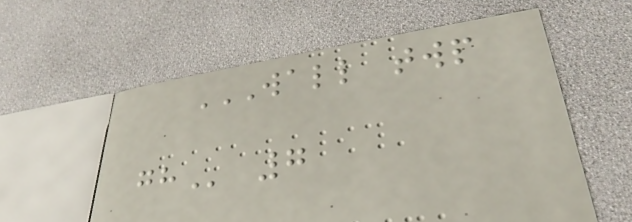WALL TWP
GH 7
